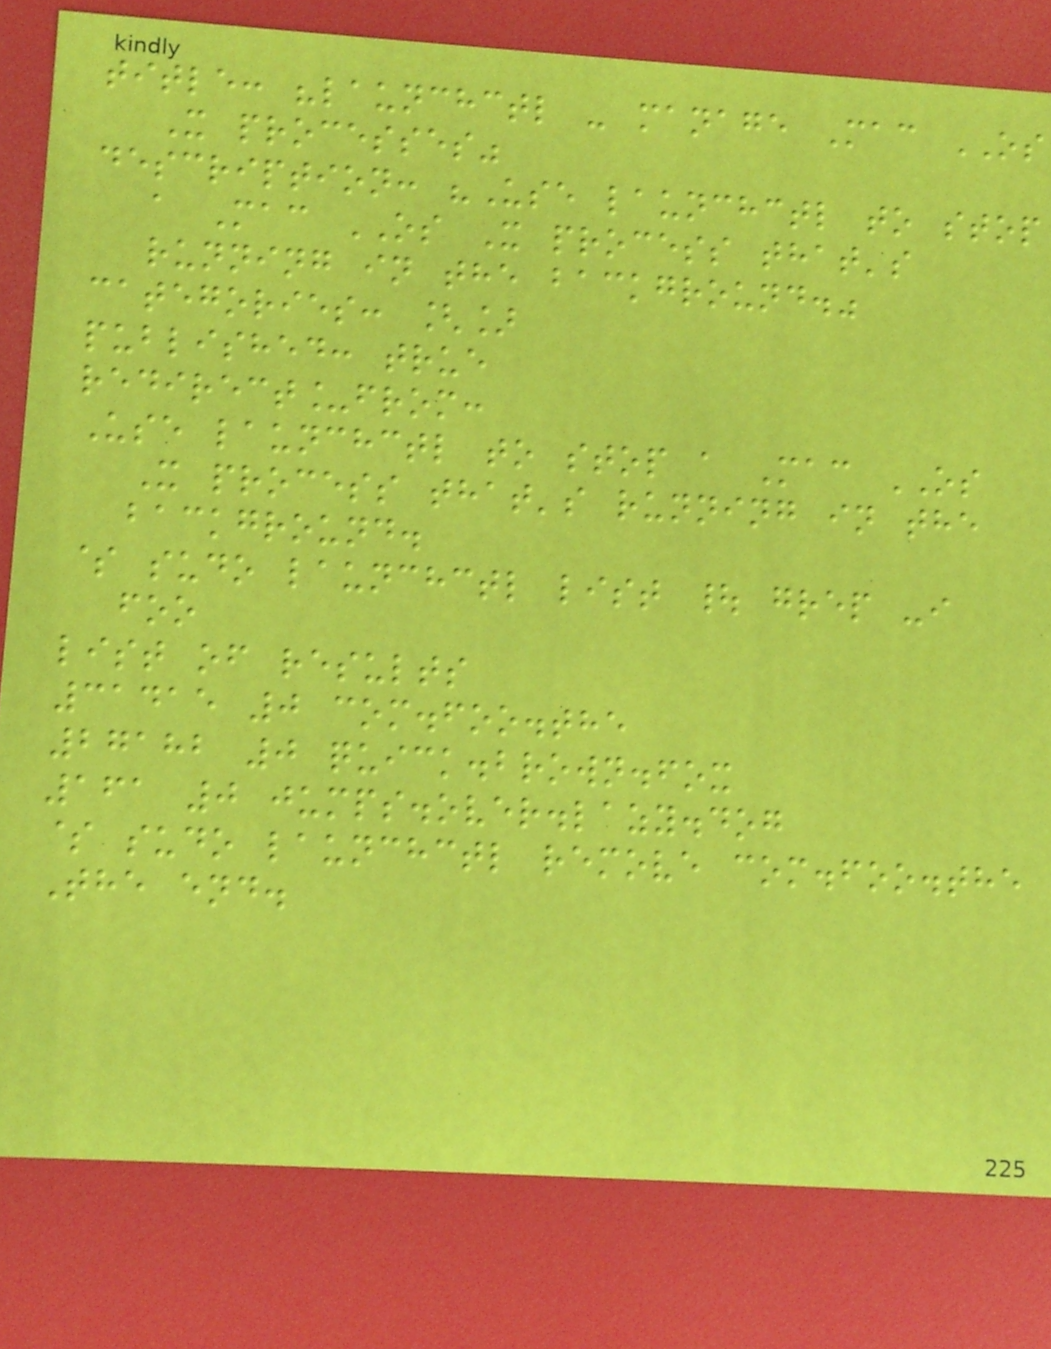title: "launchctl - manage Mac OS
X processes"
description: "Use launchctl to stop
a Mac OS X process that's
running in the background."
categories: []
published: true
redirect_from:
Use launchctl to stop a Mac OS
X process that's running in the
background.
$ sudo launchctl list | grep -i
foo
list of results
31415 0 com.foo.the
27182 0 quick.brown.fox
161 0 jumps.over.lazy.dog
$ sudo launchctl remove com.foo.the
The end.
